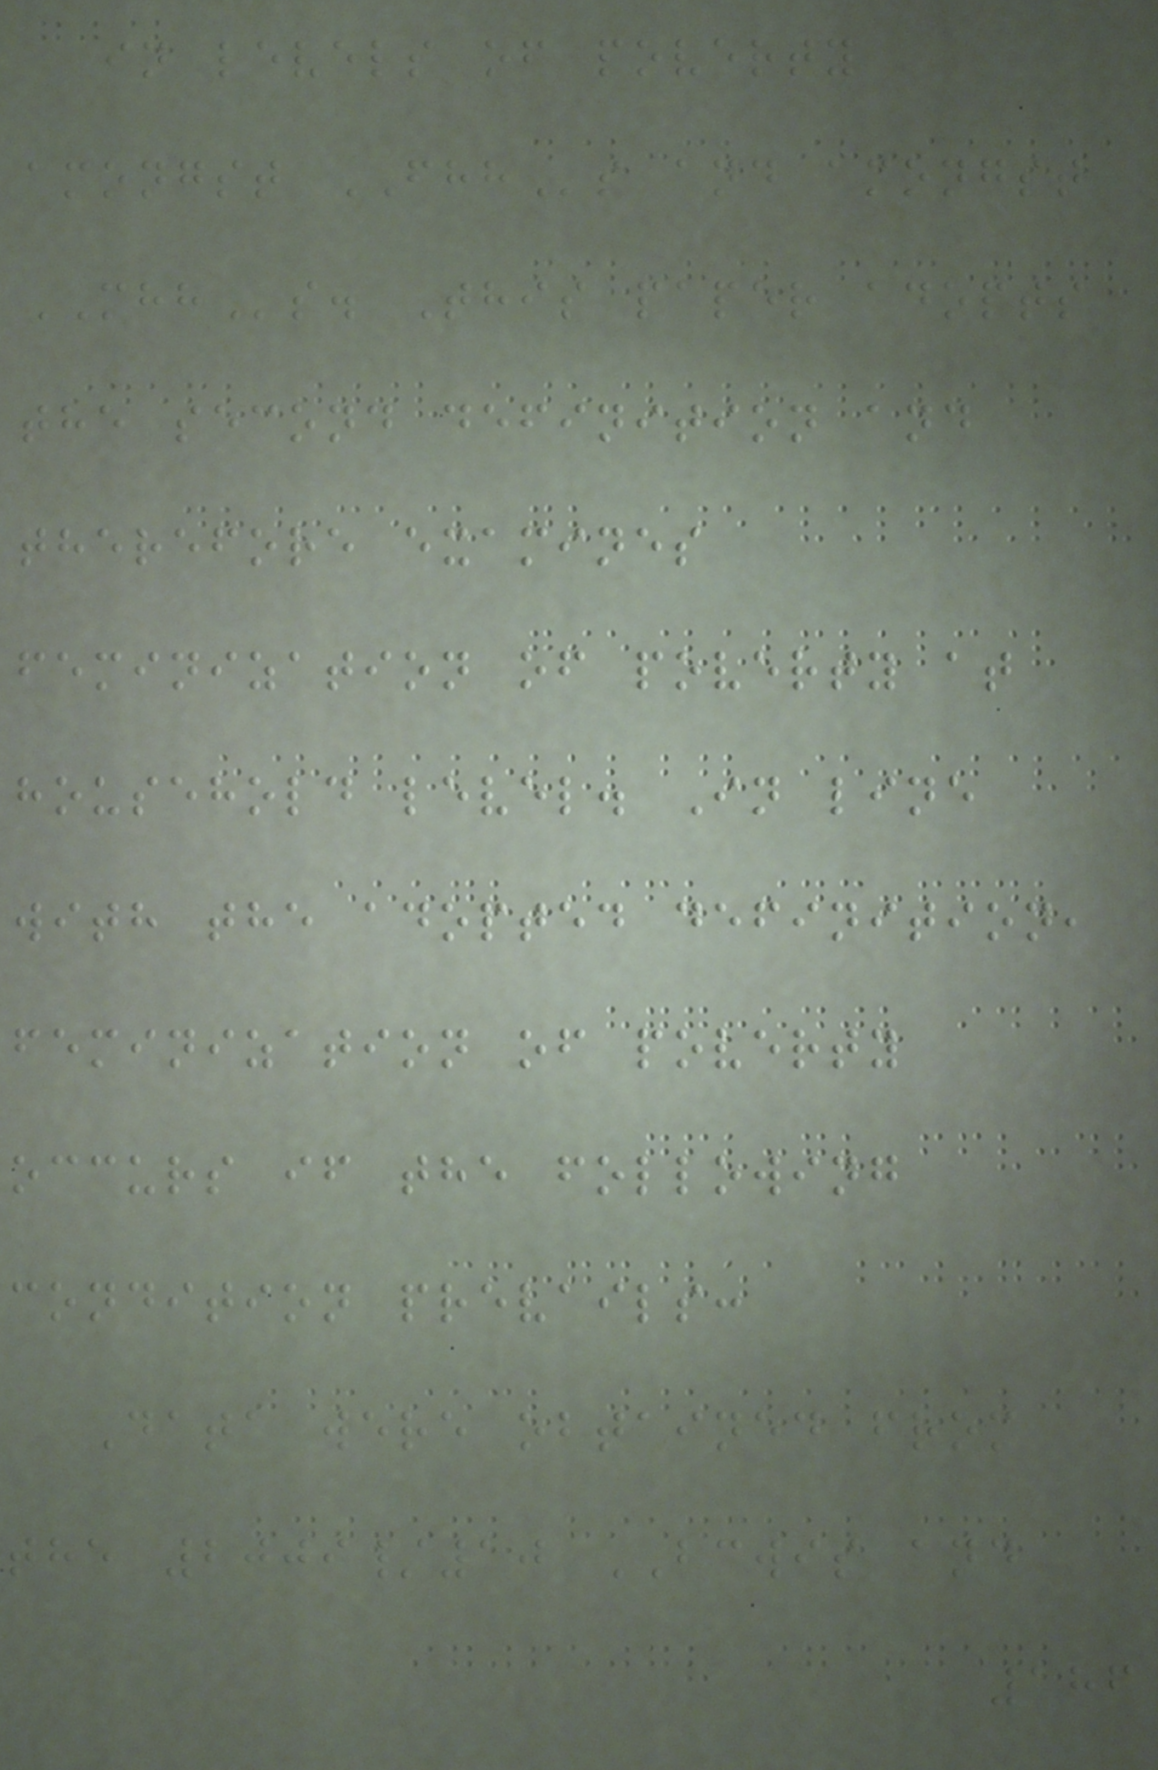in levels of poverty
amongst FHHs and amongst
MHHs. This paper adopts
the second definition and
therefore examines
feminization of poverty at
household level. In line
with the adopted definition,
feminization of poverty
occurs if the following
condition prevails:
Data were obtained from
the 2009/10 BCWIS and
186
